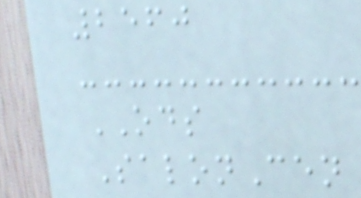2560
ODS
SalonCen
